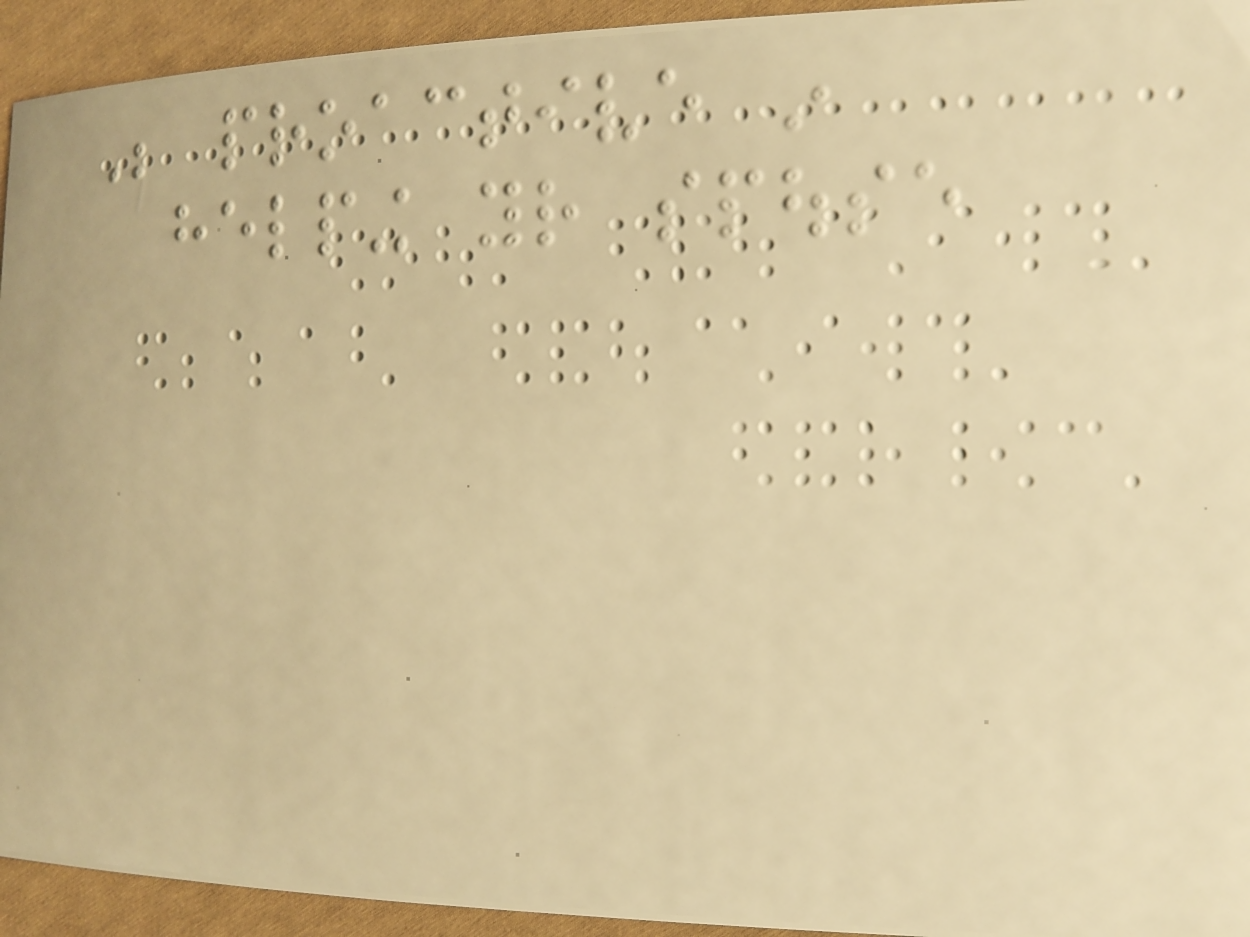Be proactive in
helping your spouse
